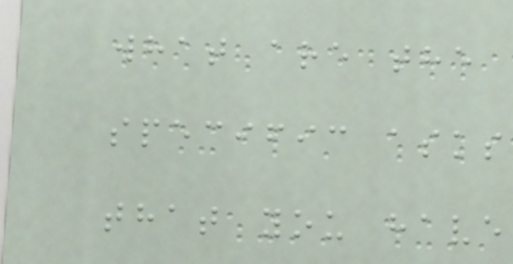what are the
specific asks
that you have
